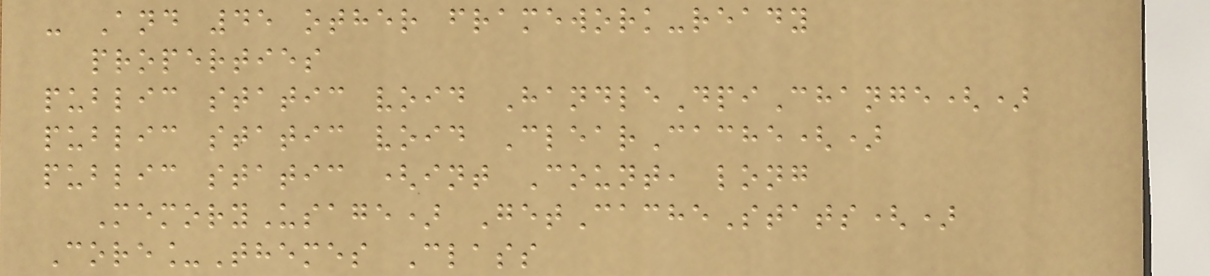- And 45 other framework-ready
properties
public static void HandleDpiChange()
public static void ClearCache()
public static (int Count, long
MemoryUsage) GetCacheStats()
Core_Themes Class
